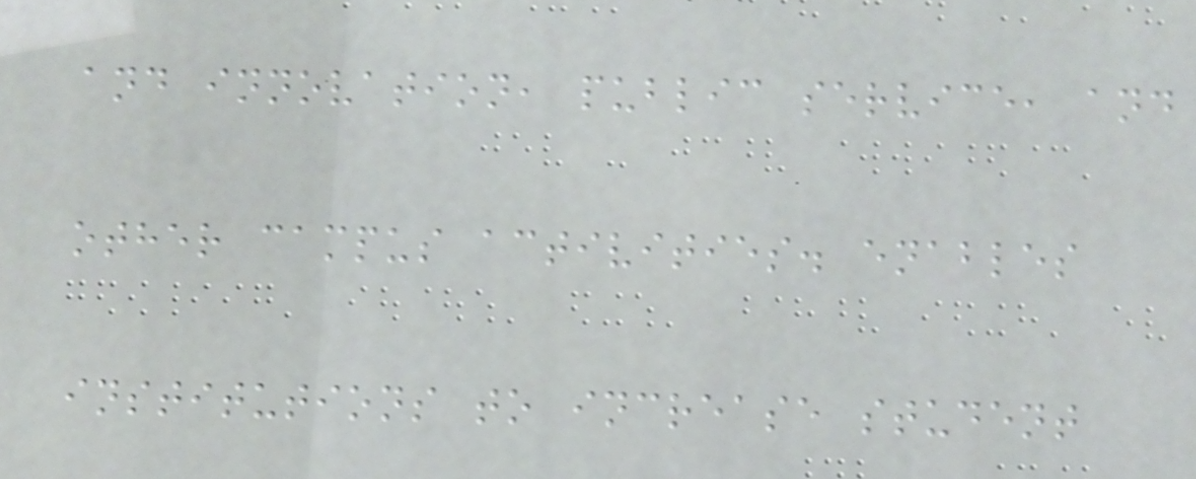and innovation, public service, and
other campus activities. enables
institutions to increase student
